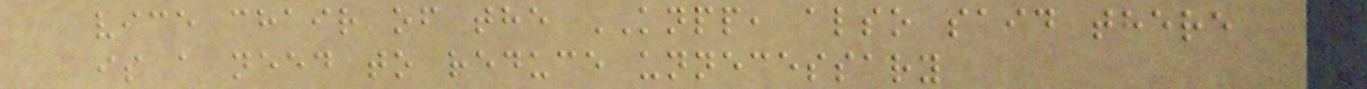vice chair of the KNPP, also said there
is a need to reduce unnecessary
